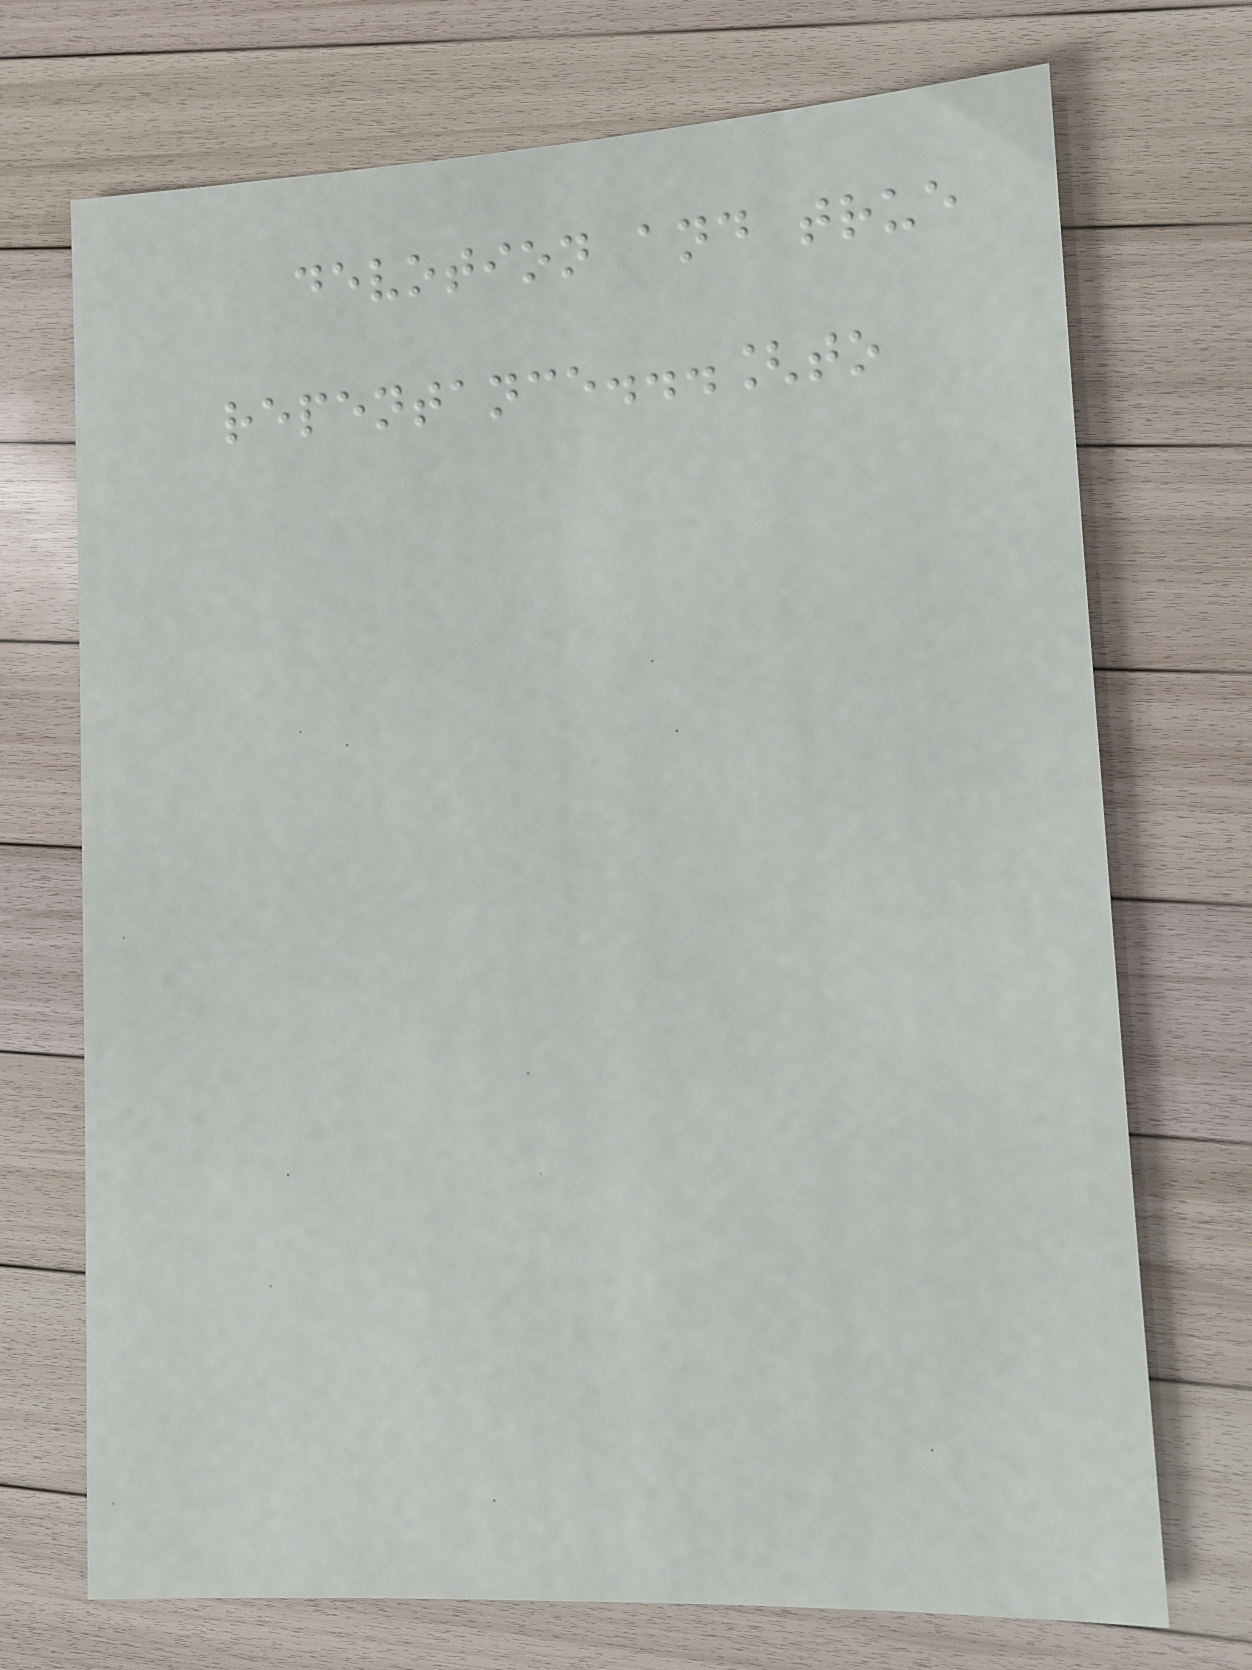devotion and true
repentance...[to
